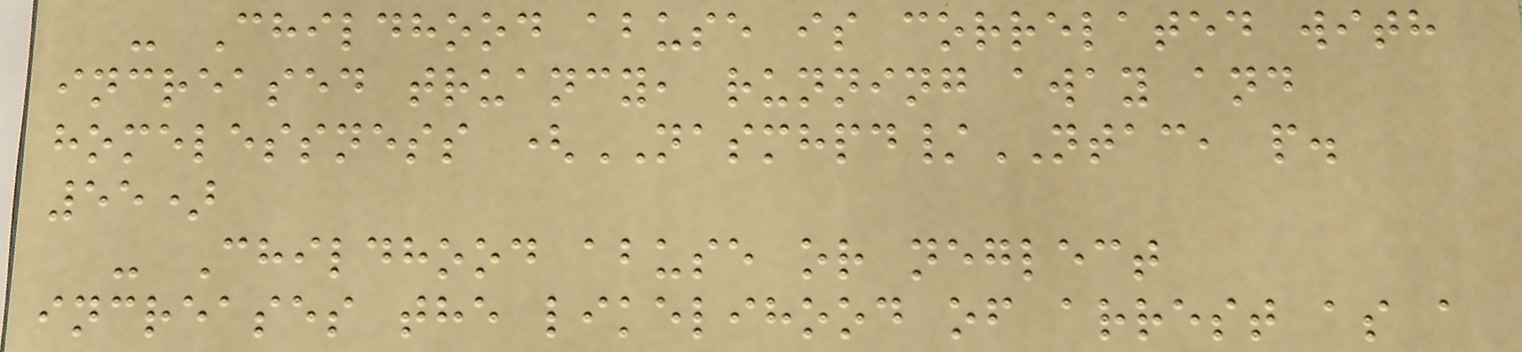- Childhood abuse is correlated with
increased truancy, running away and
homelessness (NASMHPD/NTAC, p.
55)
- Childhood abuse or neglect
increases the likelihood of arrest as a
